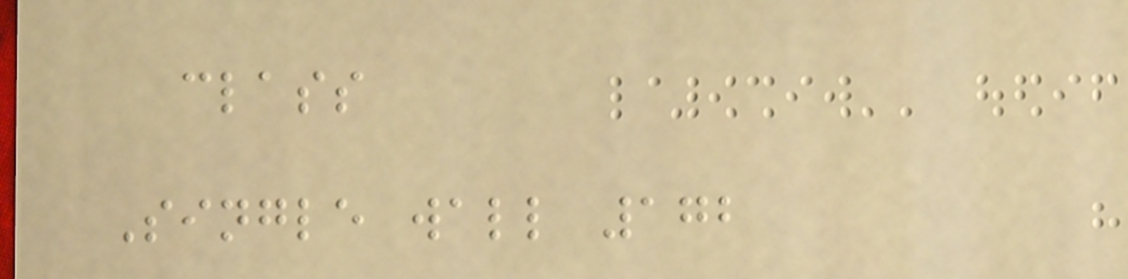class
Single wall 172
